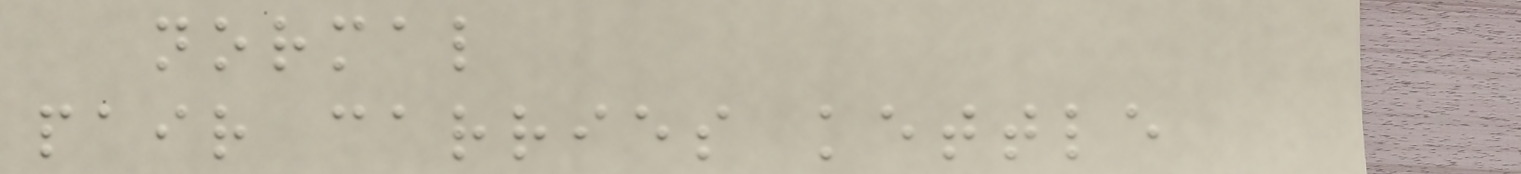normal
pair carries kettle
